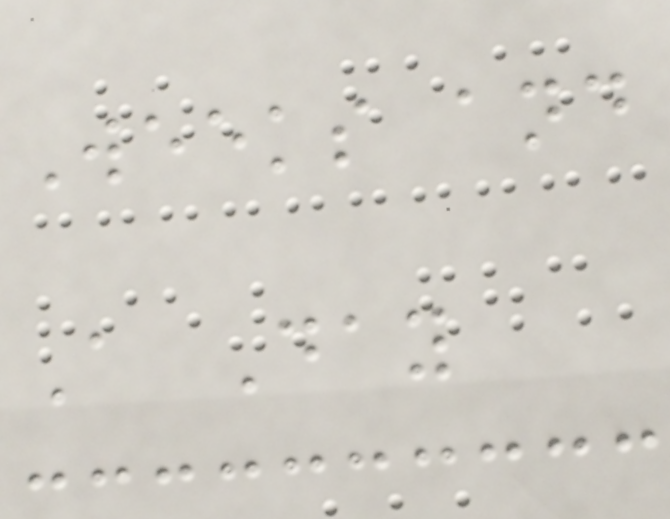Weeks and
A Day
